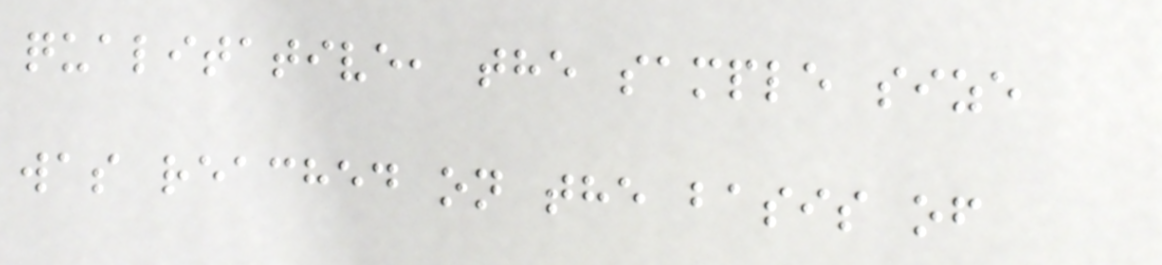qualitative, the sample size
was reached on the basis of
